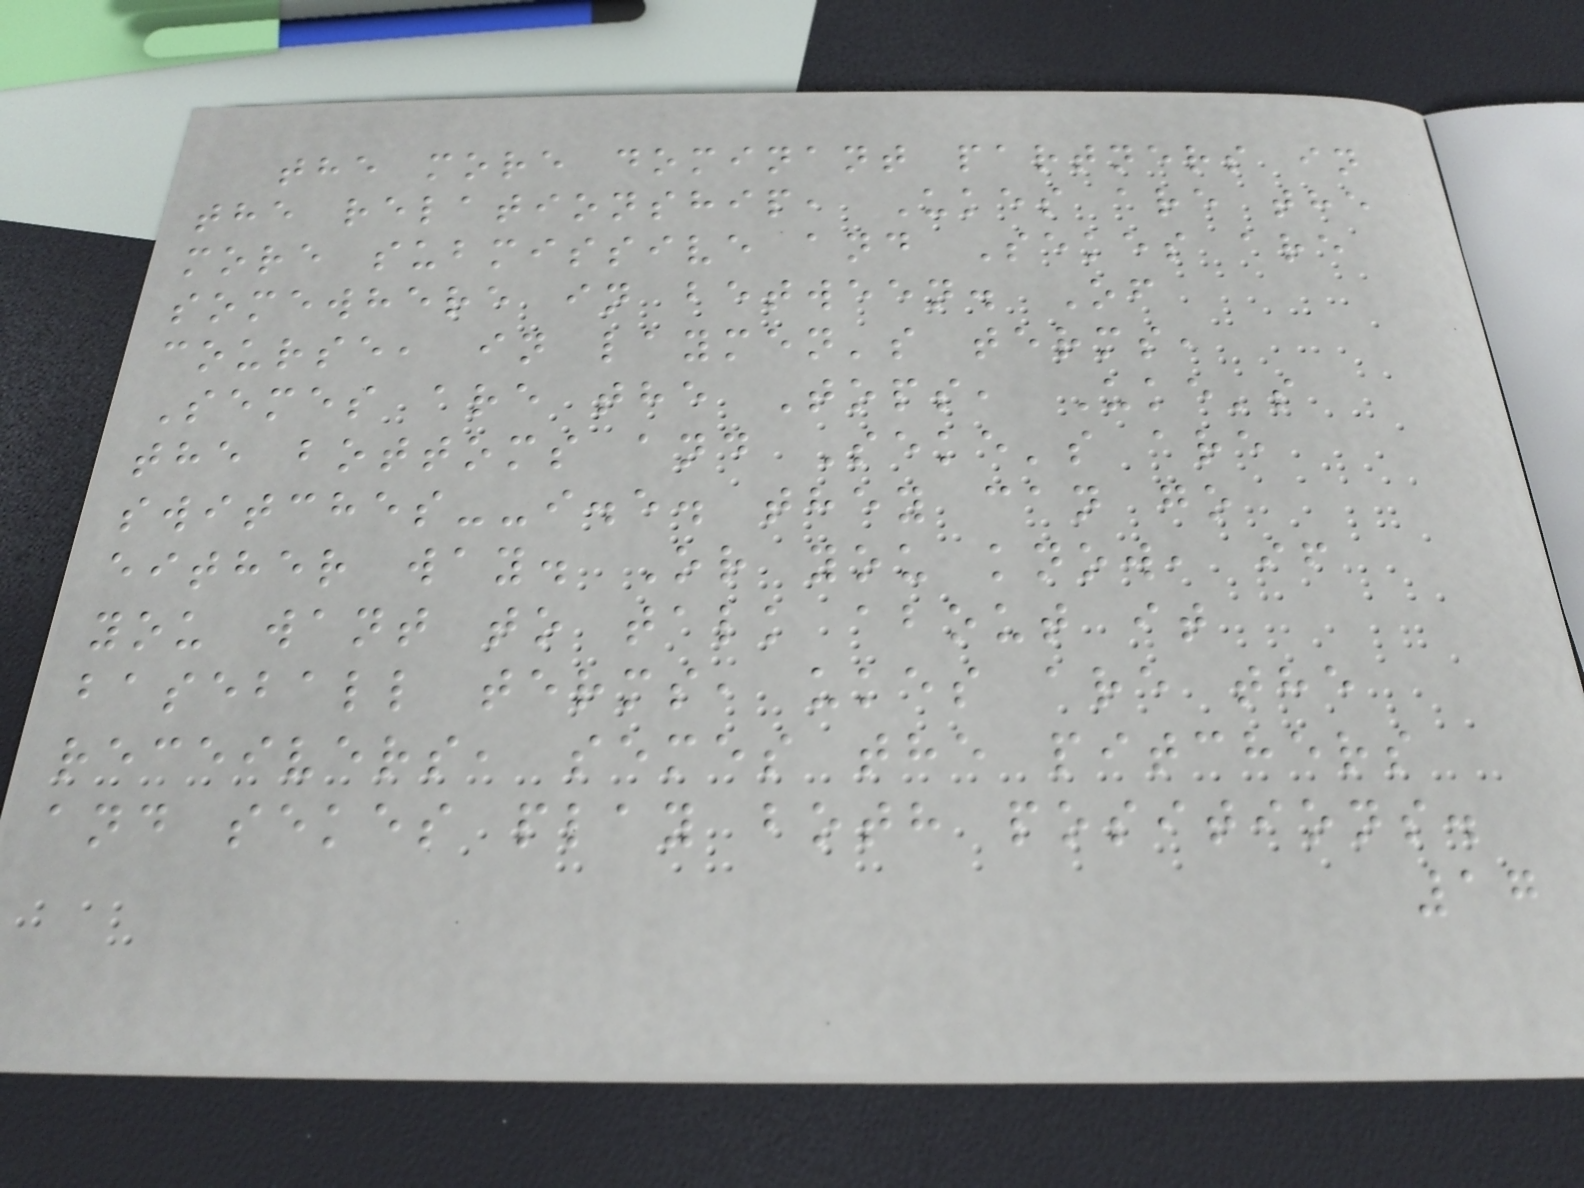the more dominant partners in
the relationship, Ukes are the
more submissive and Sekes are
somewhere in between. Of
course, in laymen's terms,
Semes are the Tops, Uke's
the bottoms and Seke's are
switches--i.e. they can go
either way. Or you know, if
you want to talk about it
baseball terms, ukes are the
receivers, semes the pitchers
and sekes play both positions.
17
